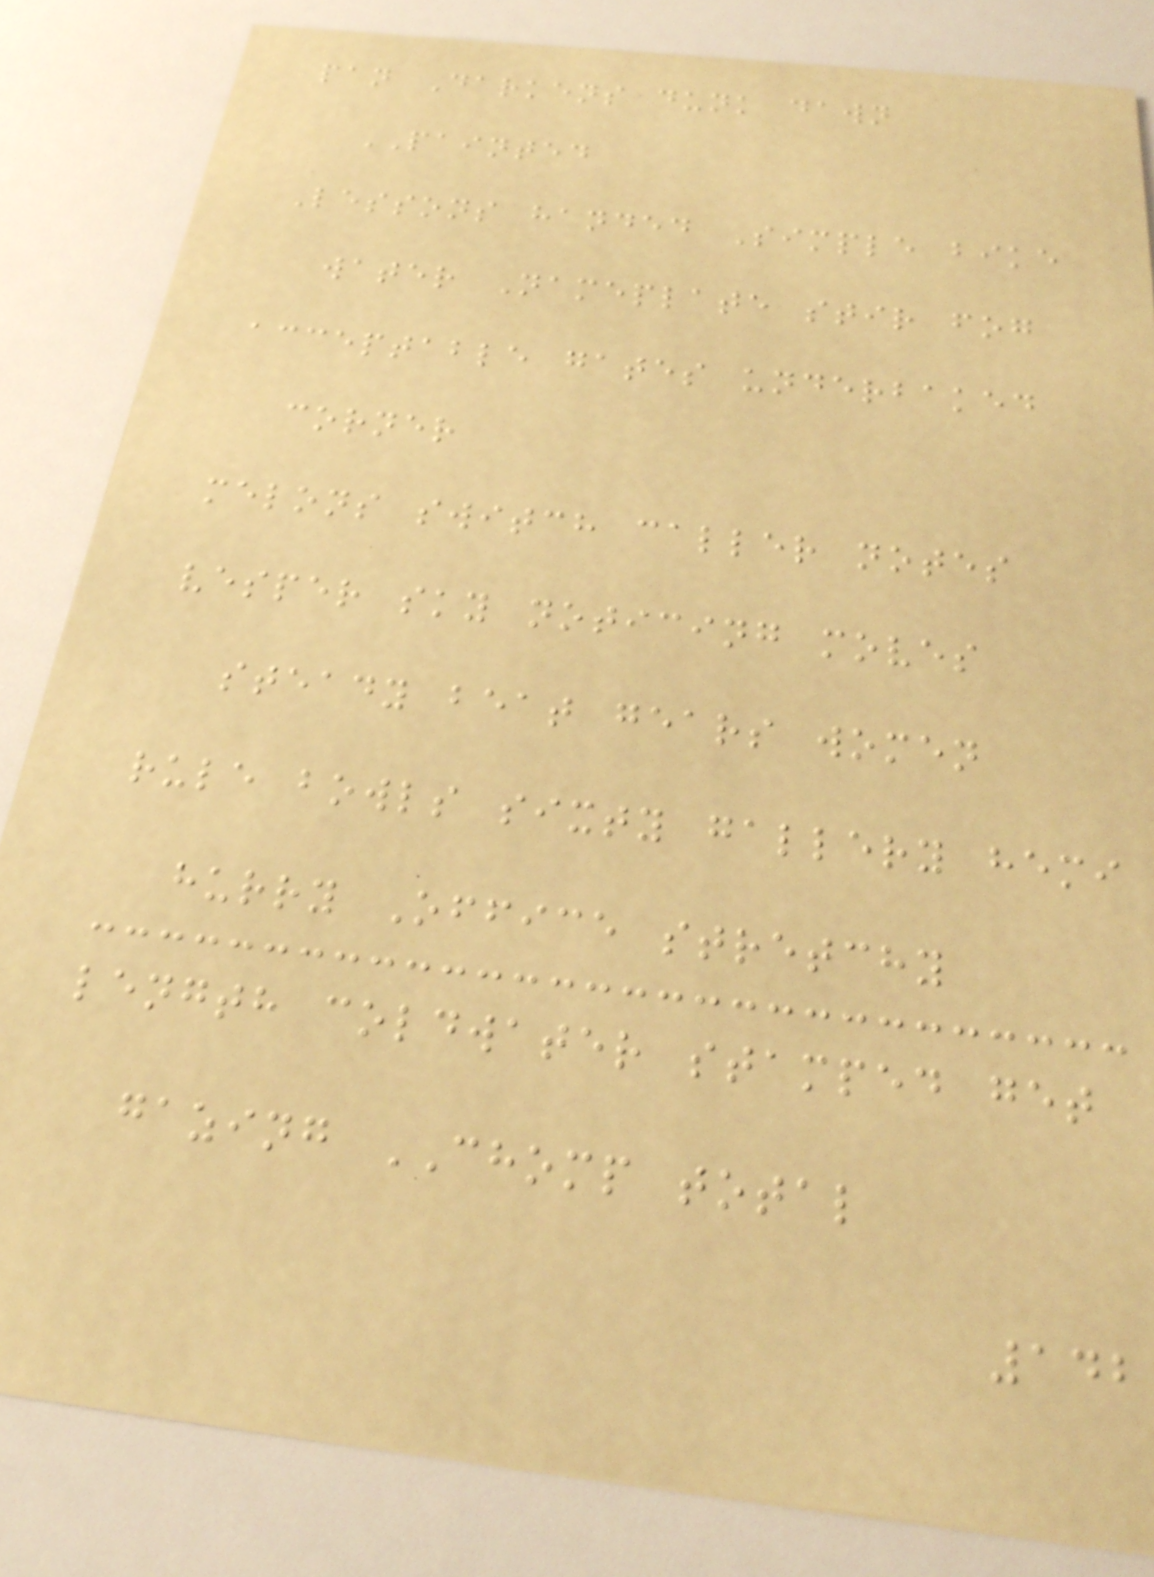pan Darkens dunk dawn
PAINTED
Lessons handed Simple bike
water Nameplate stir fog
acceptable gates underbaked
corner
melons switch caller notes
vesper sky noticing moves
steady beat gears women
rule bowls sixty gallery hemi
hurry Office stretchy
length coldwater stamped get
gazing CHOMP total
142
